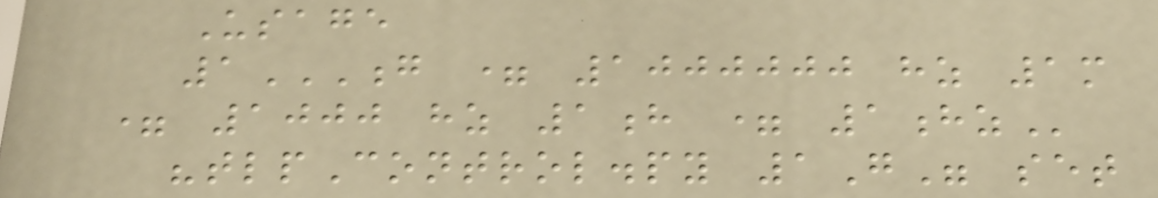Usage
1G = 1000000 HZ 1M
= 1000 HZ 1H = 1HZ
"tlpControl.py 1G" set
